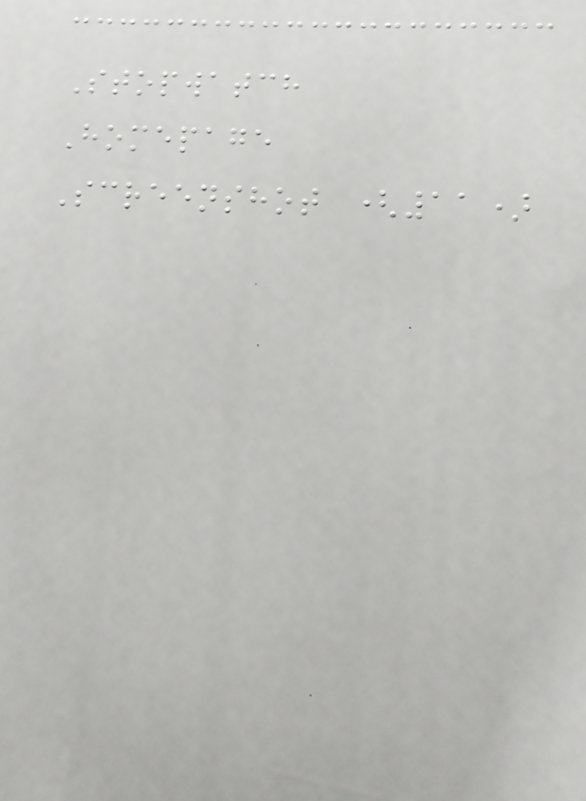Stopwatch
Homepage
Screenshot (11)
